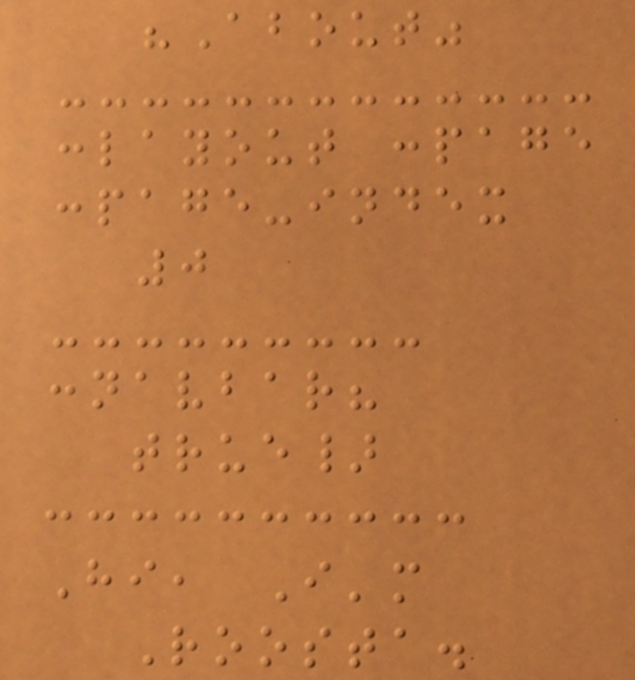"About"
:layout :page
:page-index
0
:navbar?
true}
Hi, I'm
Roosta.
